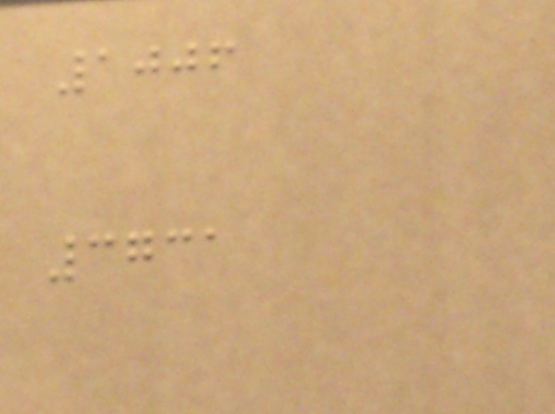1006
3731
